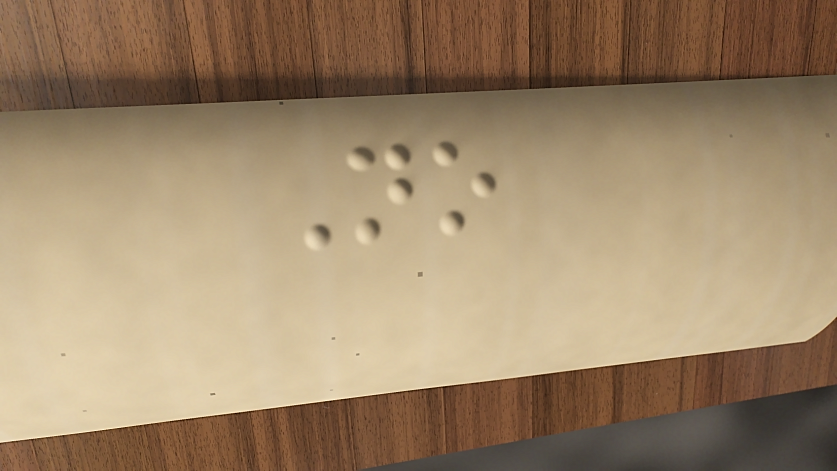No
